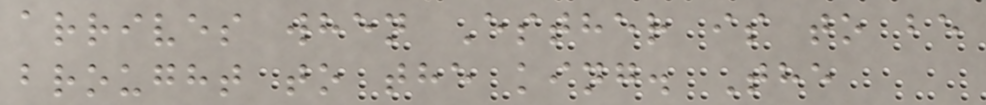arrives when Esther is to be
brought to the king. The
